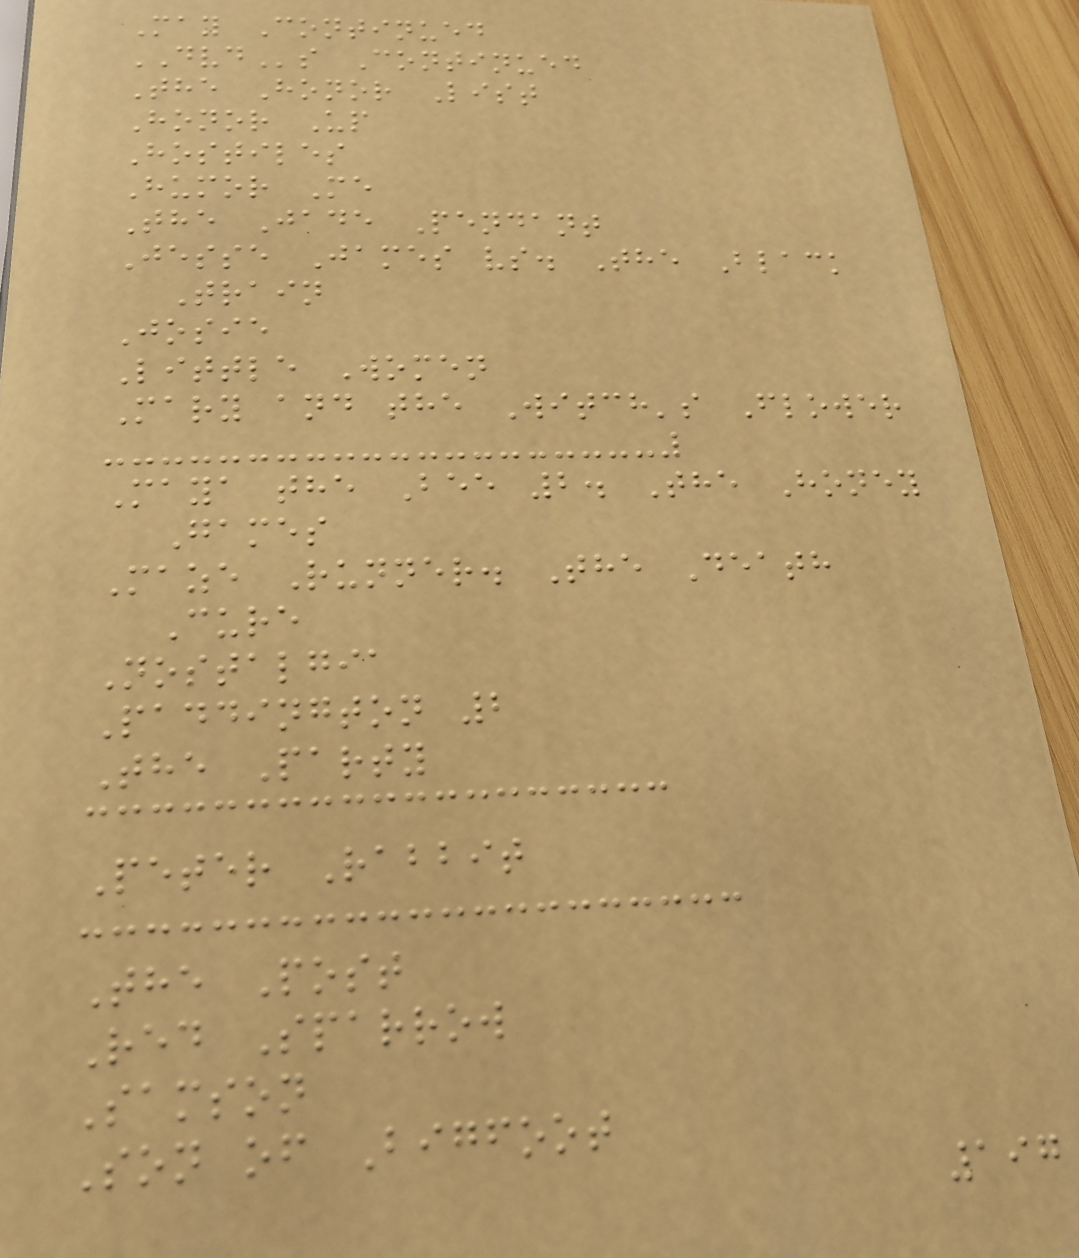May Continued
DVDs Continued
The Honor List
Honor Up
Hostiles
Humor Me
The Jade Pendant
Jesse James vs. The Black
Train
Josie
Little Women
Mary and the Witch's Flower
Maya the Bee 2. The Honey
Games
Maze Runner. The Death
Cure
Nostalgia
Paddington 2
The Party
Peter Rabbit
The Post
Red Sparrow
Samson
Son of Bigfoot
197
